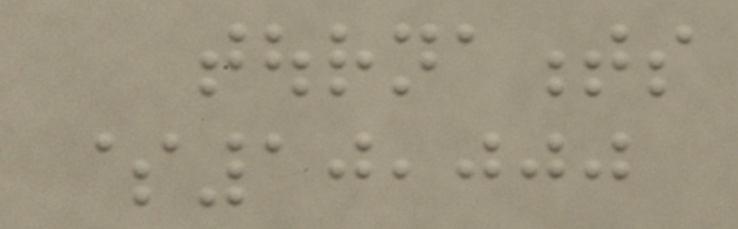tournaments
$10,000
